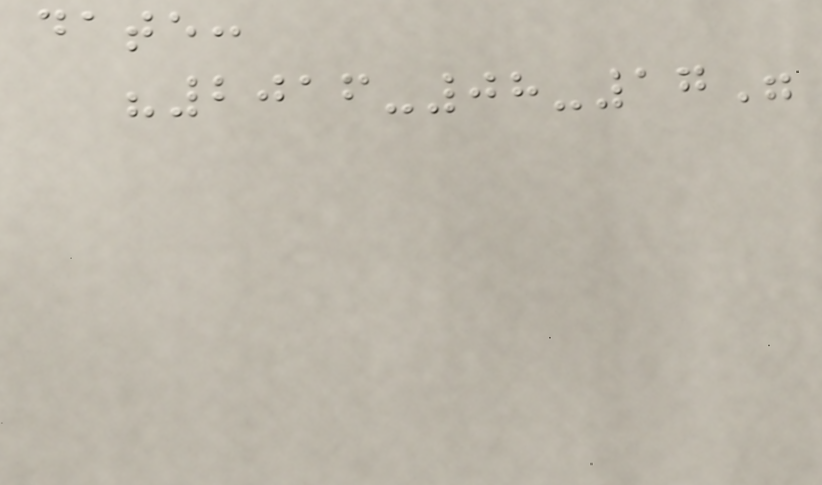date:
"2016-08-17"
